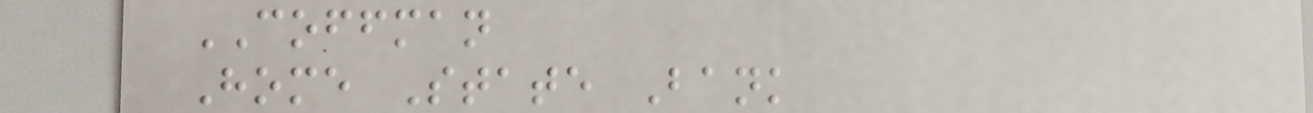COFFMAN
Home State Bank
